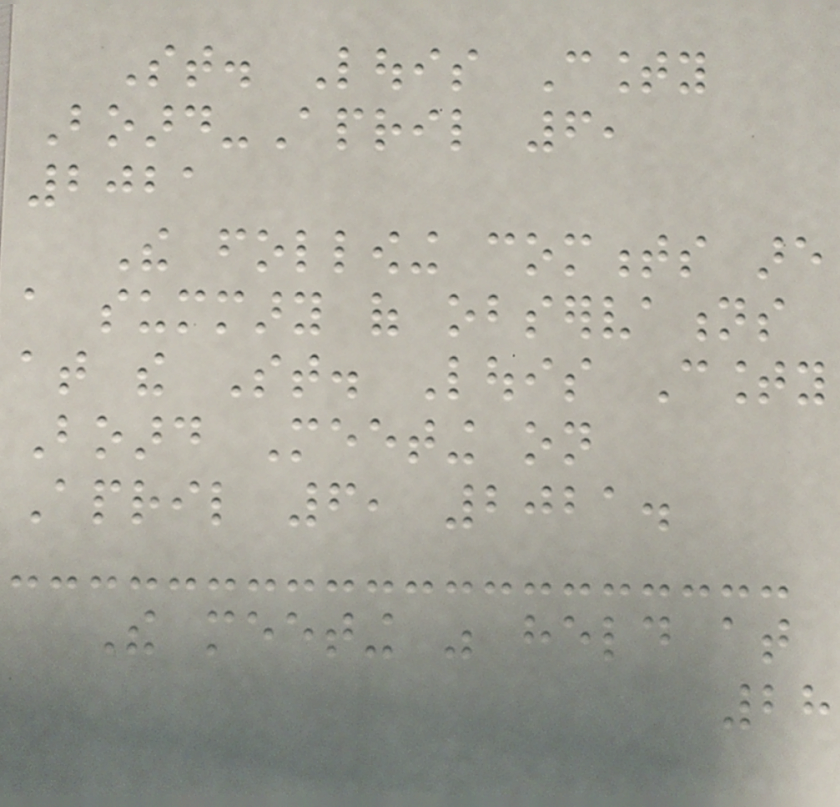St. Louis County
Board-April 6,
2021
The following comments are
a summary of observations
at the St. Louis County
Board Meeting on
April 6, 2021.
The meeting was held at
28
